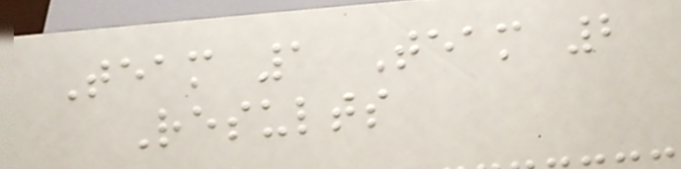Team 1 Team 2
Results
